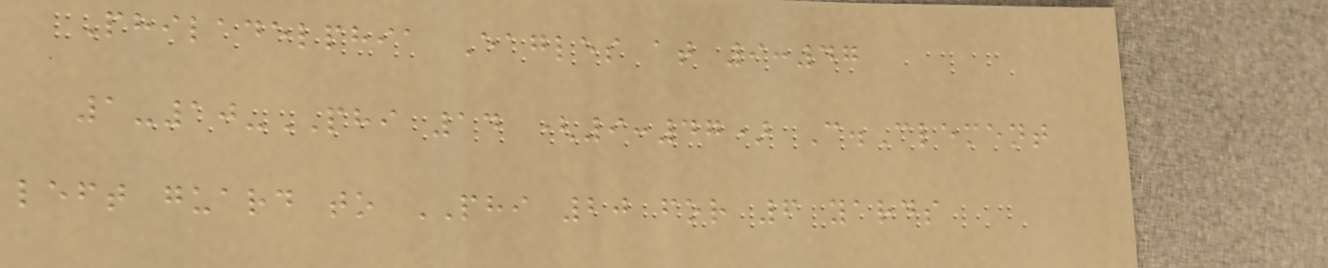Philadelphia Eagles at 9:47
1-10-PHI 14 (9:47) C.Clement
left guard to PHI 20 for 6 yards
